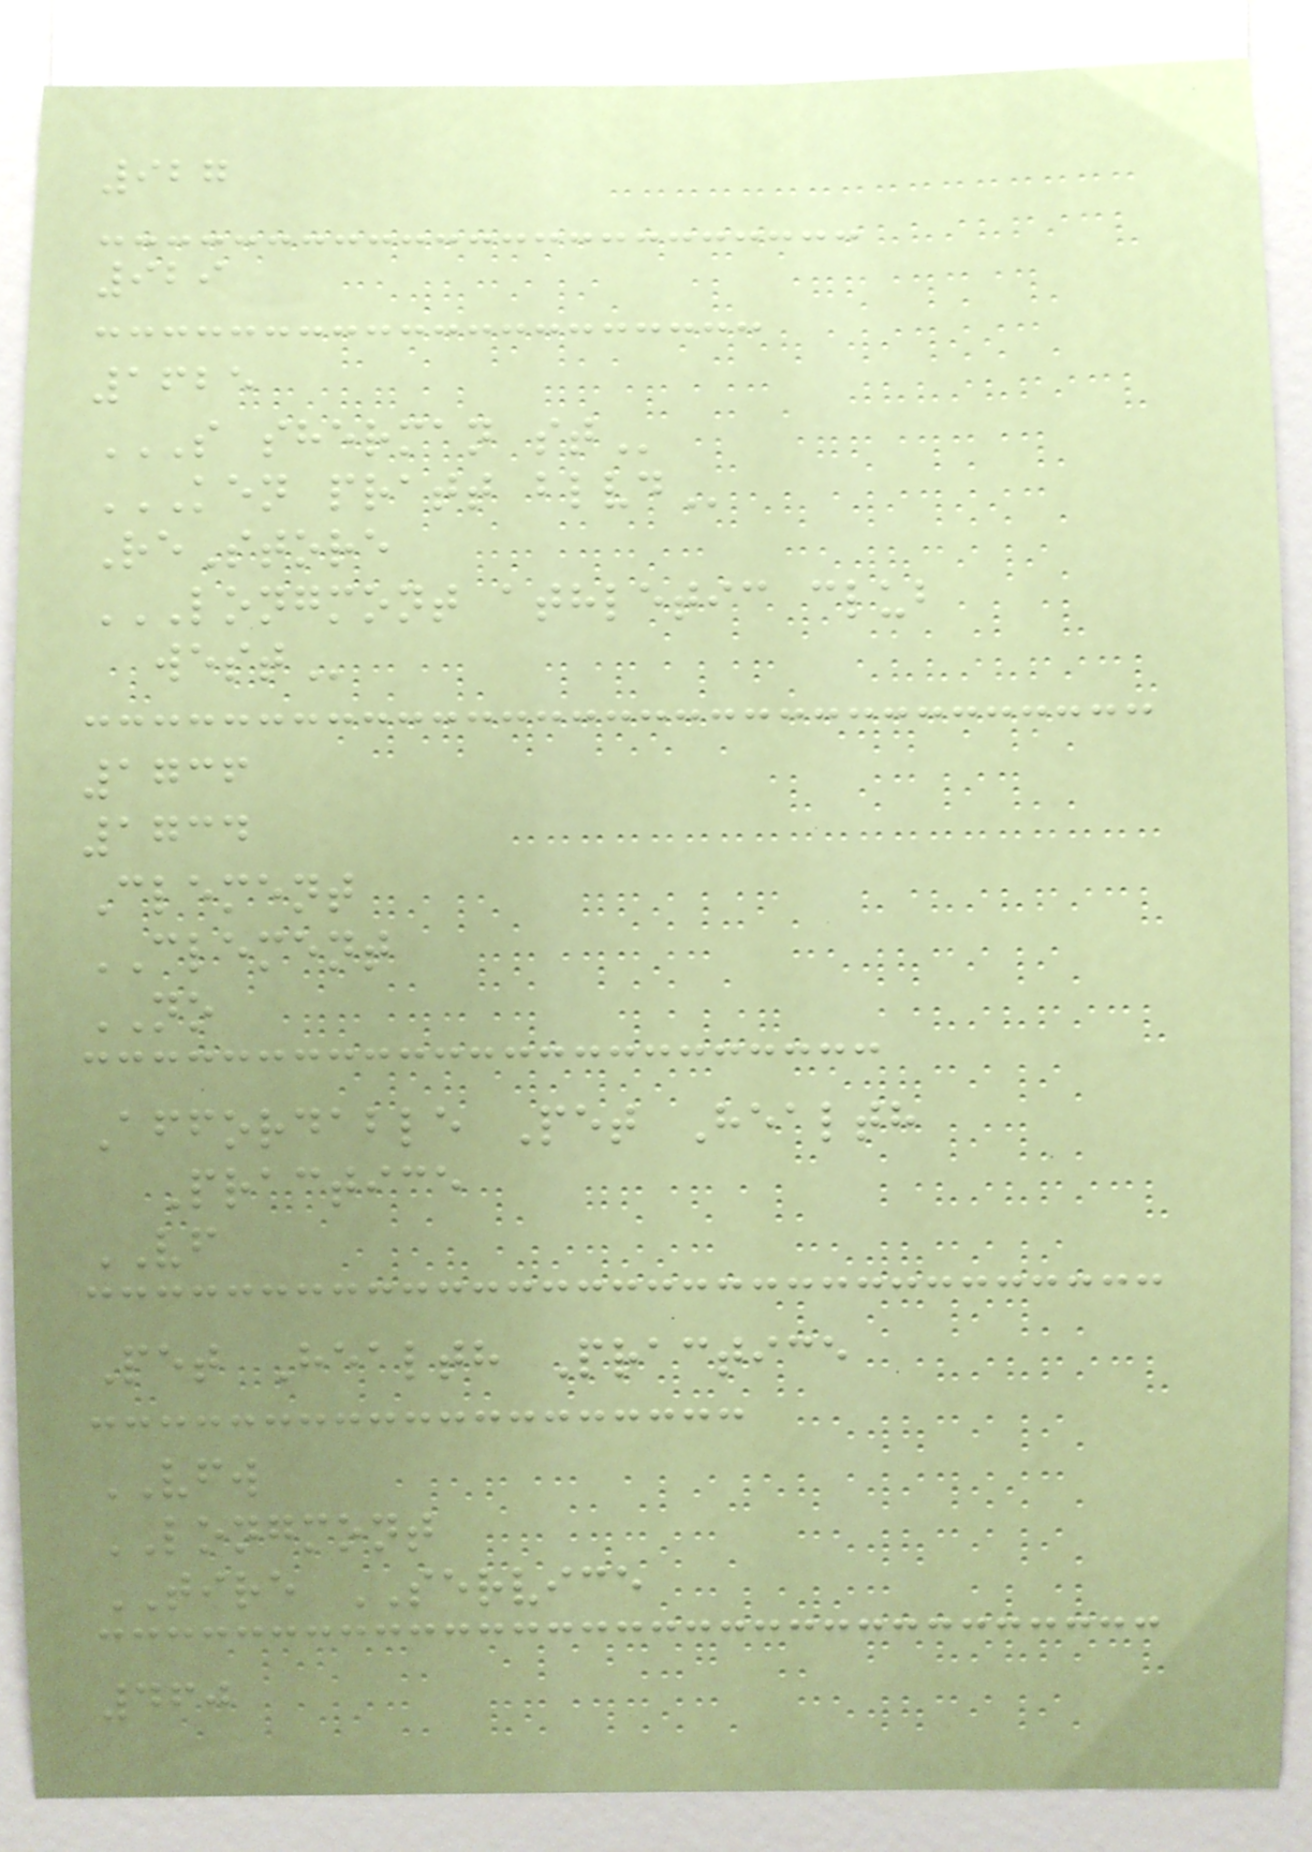927
929
1625
S SHERMAN ST
KEN PRATT BLVD
ReStore
LONGMONT ATHLETIC CLUB
WEST
1736
1734
Clement
CLEMENT
NO
Affordable Pet Health
Practice
VF
Pet Health Practice
VFW
LONGMONT
TIRE SERVICE
460
